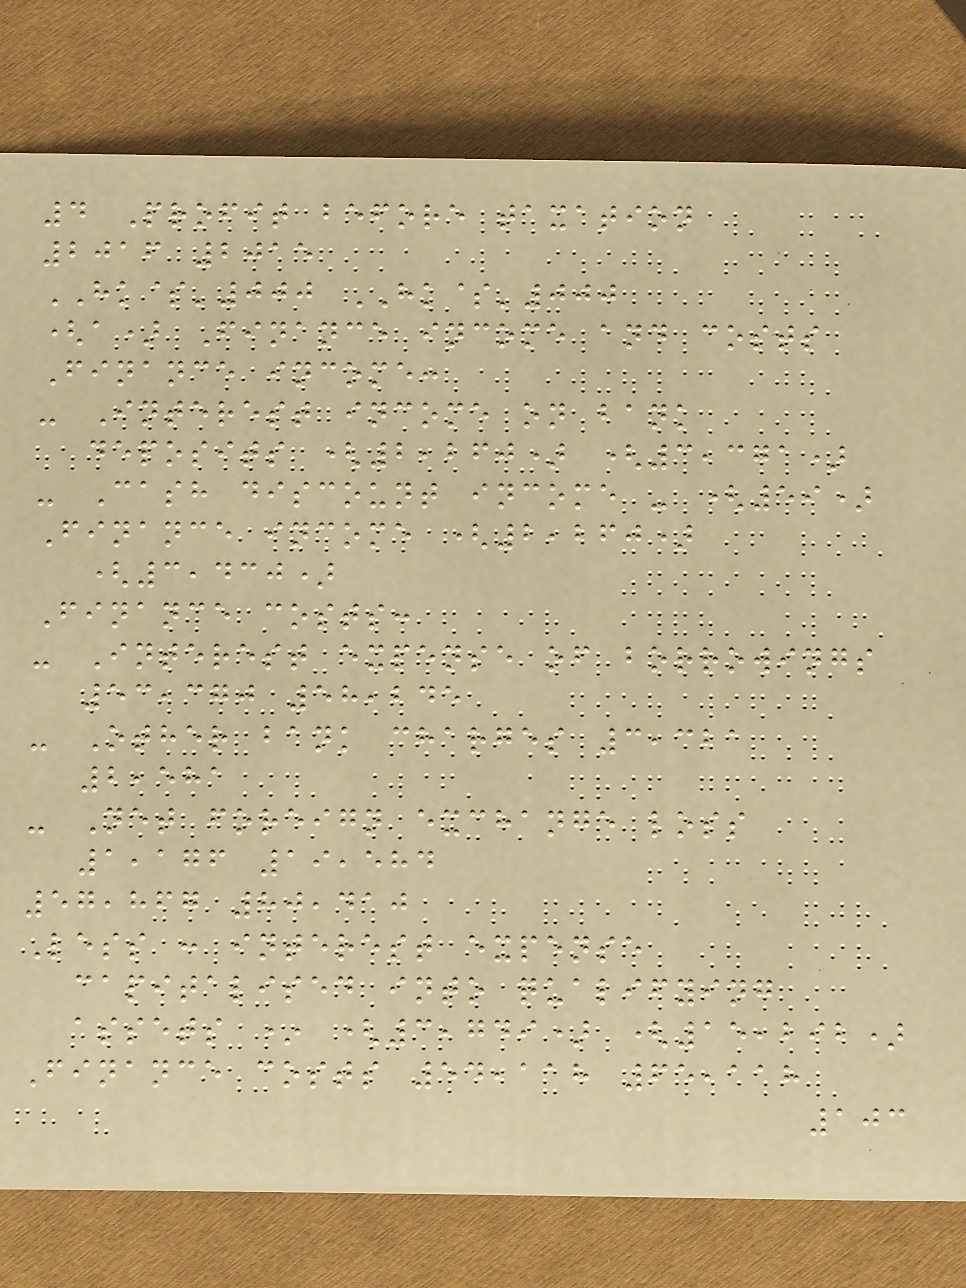4 Profit before taxation
2016 2015
HK$'000 HK$'000
(a) Finance income and costs
Finance income:
- Interest income on bank
deposits (2,260) (3,371)
- Cash discount income - (59)
Finance income (2,260)
(3,430)
Finance costs:
- Interest expense of borrowings
53,370 58,245
- Other bank charges 3,321
2,581
- Net foreign exchange loss
1,176 19,584
57,867 80,410
Less : interest expense
capitalised into qualifying
assets * (3,749) (15,292)
Finance costs 54,118 65,118
103
